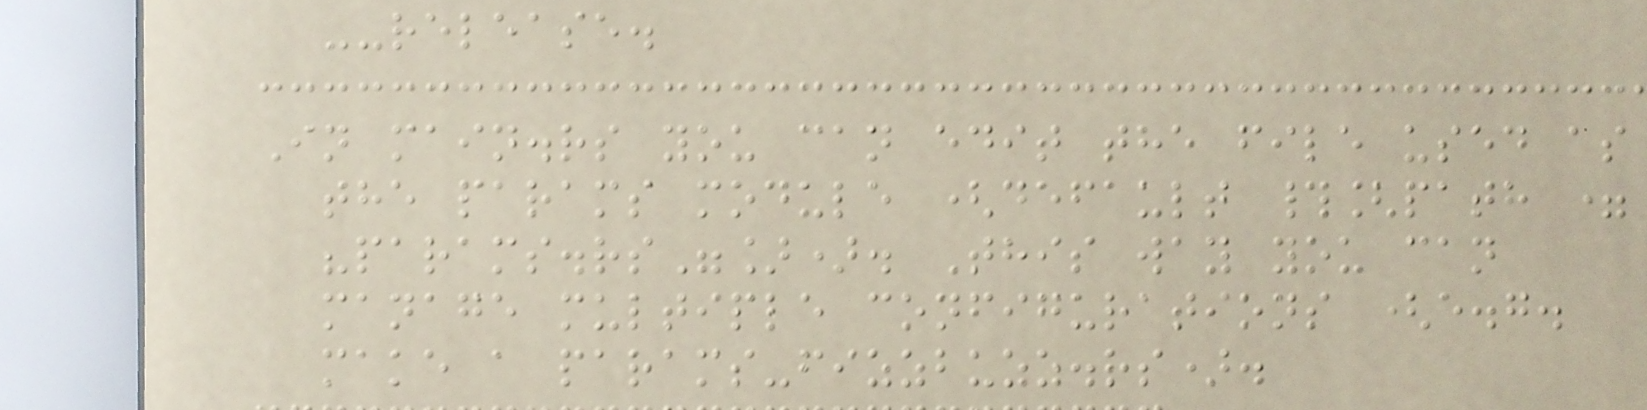--release.
In main.rs you can edit the file used as
the params module (default #[path =
"params.rs"]). This way you can
manage multiple configurations (e.g.
make a params-fizzbuzz.rs).
